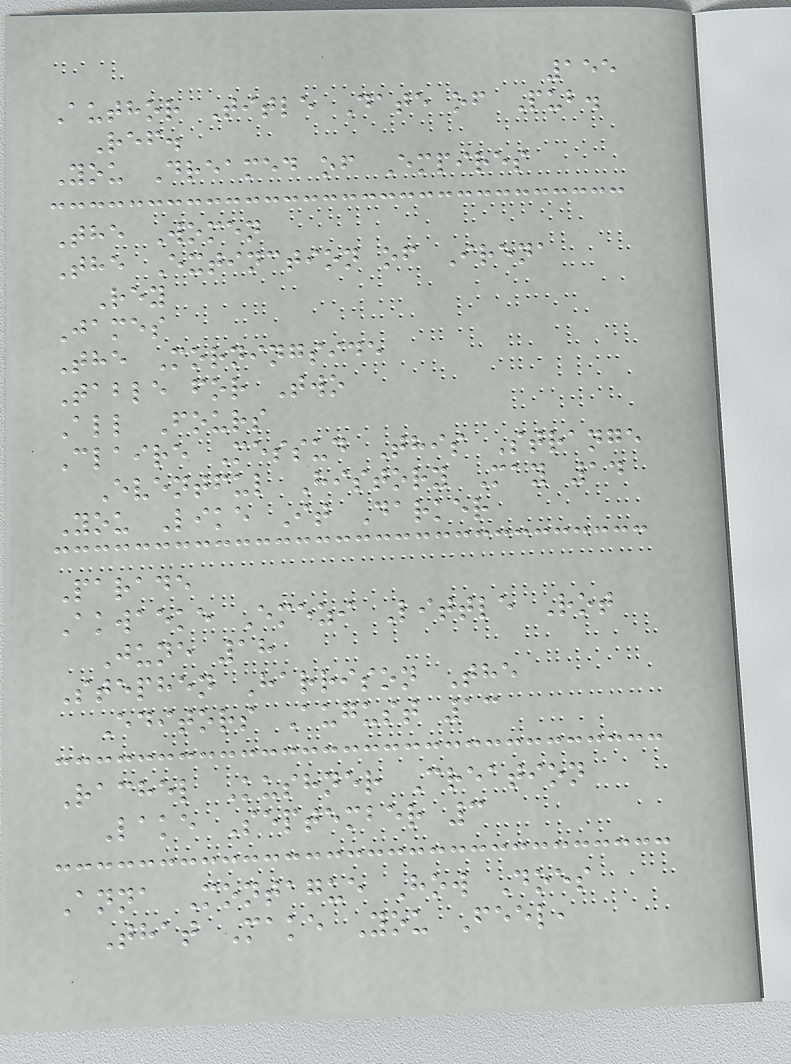155
Author Title Date of Pub.
Ref.
You Dreamed of Empires
The Women
The Extinction of Irena
Rey
James
The Morningside
Table for Two
All Fours
Claire Messud This Strange
Eventful History May 14
You Like It Darker
Parade
Akwaeke Emezi Little Rot
June 18
Stephen Harrison The
Editors August 13
Rachel Kushner Creation
Lake September 3
Anna Montague How Does
That Make You Feel,
